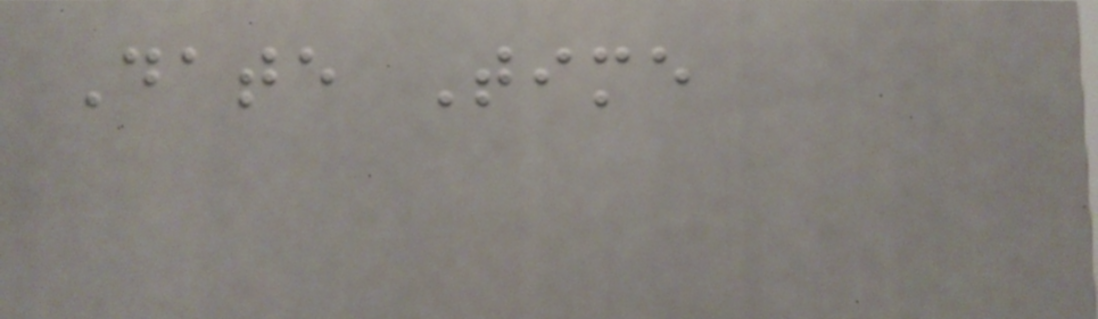Date Time
